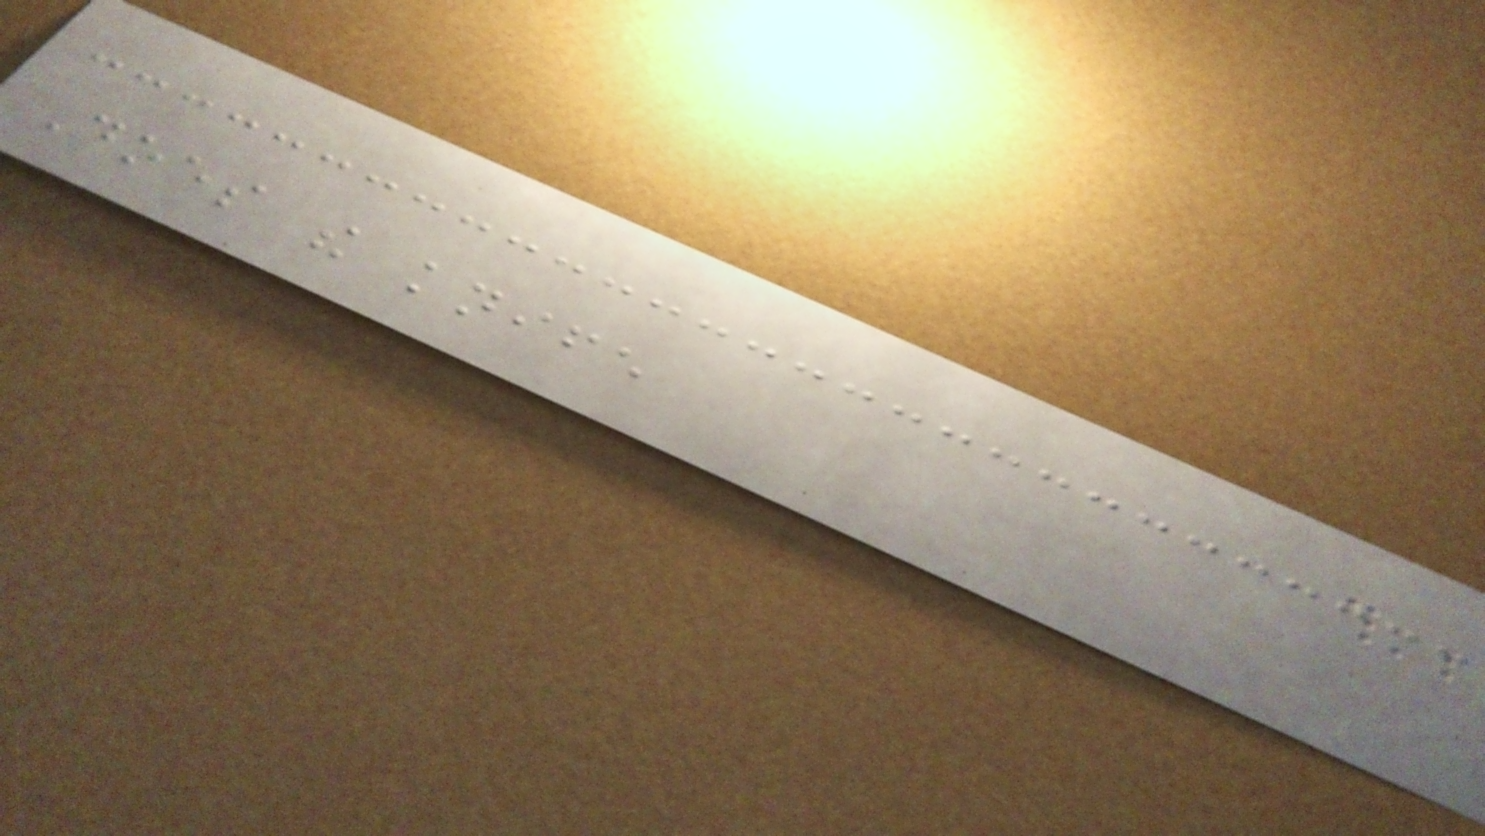Does the knife
